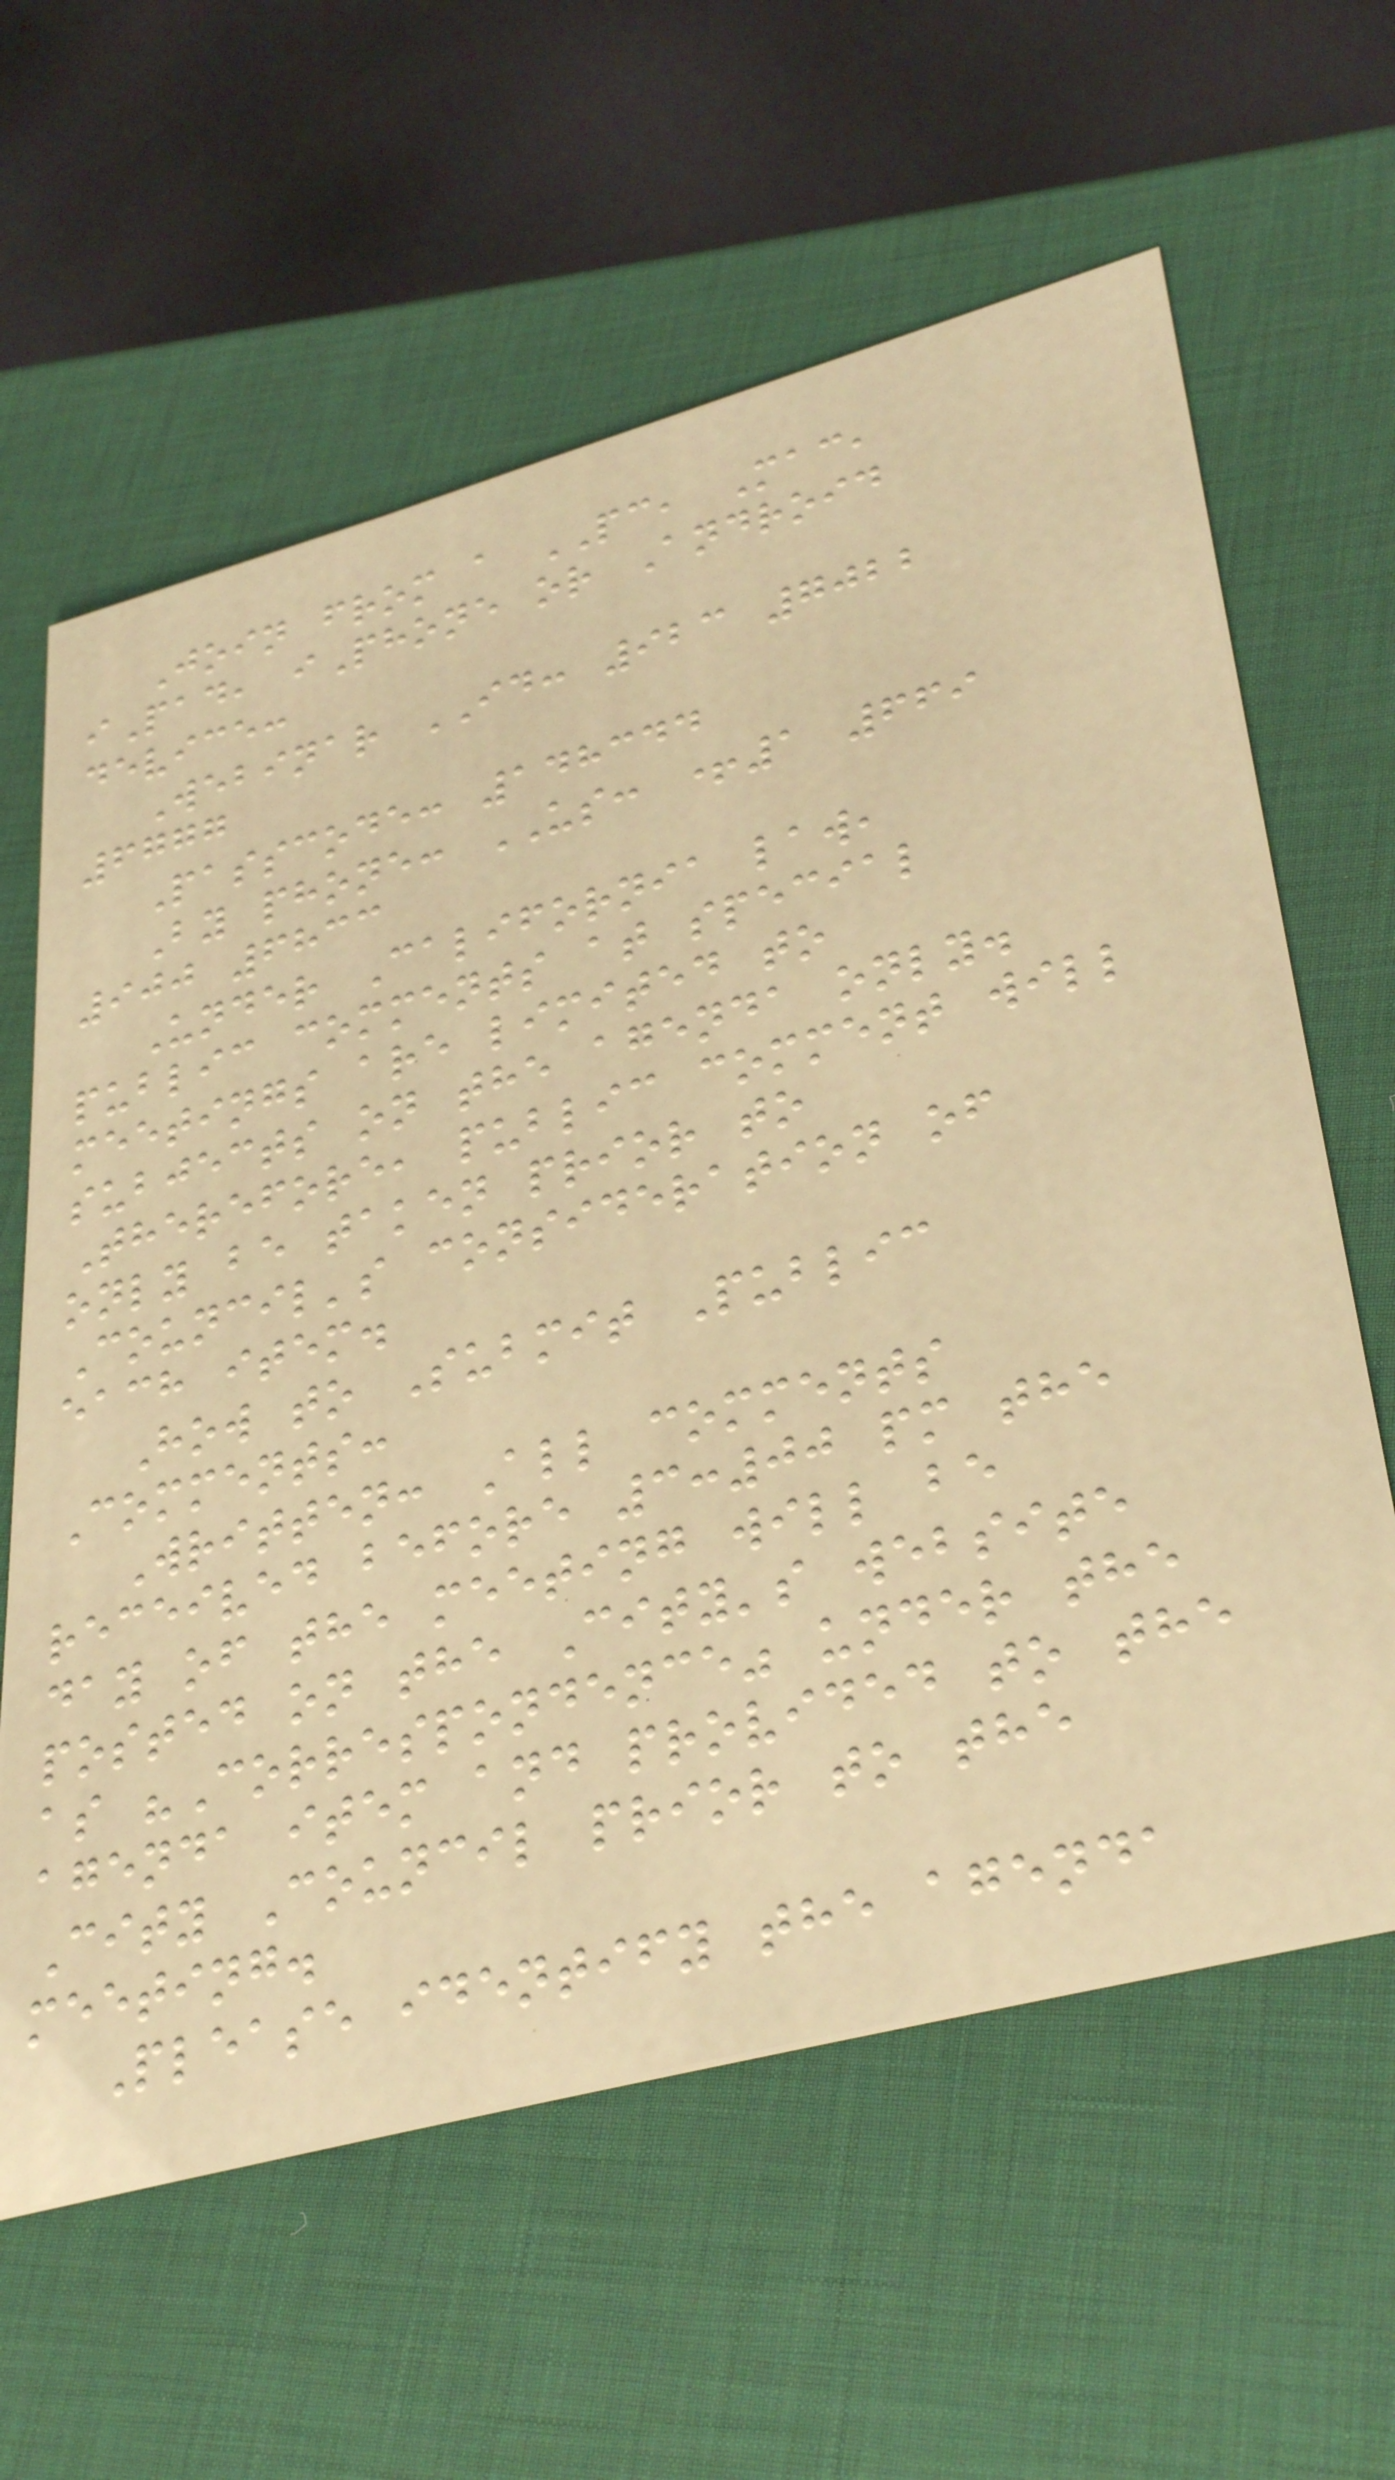Join from a PC, Mac,
iPad, iPhone or Android
device:
Webinar ID: 923 7022
6777
Passcode: 148344
By phone: US: +1 669
900 6833
Under California law,
public comments at special
meetings are limited to
subjects on the agenda only.
Therefore, public comment will
only be taken prior to
Council's consideration of
each item.
How to Submit Public
Comments:
Written: All comments
received before 3:00 pm the
day of the meeting will be
posted on the City's website
as "Correspondence" under the
agenda item and provided to the
City Council prior to the
meeting.
Please identify the agenda
